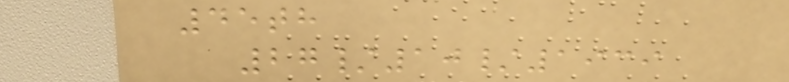45th
27/10/1939
